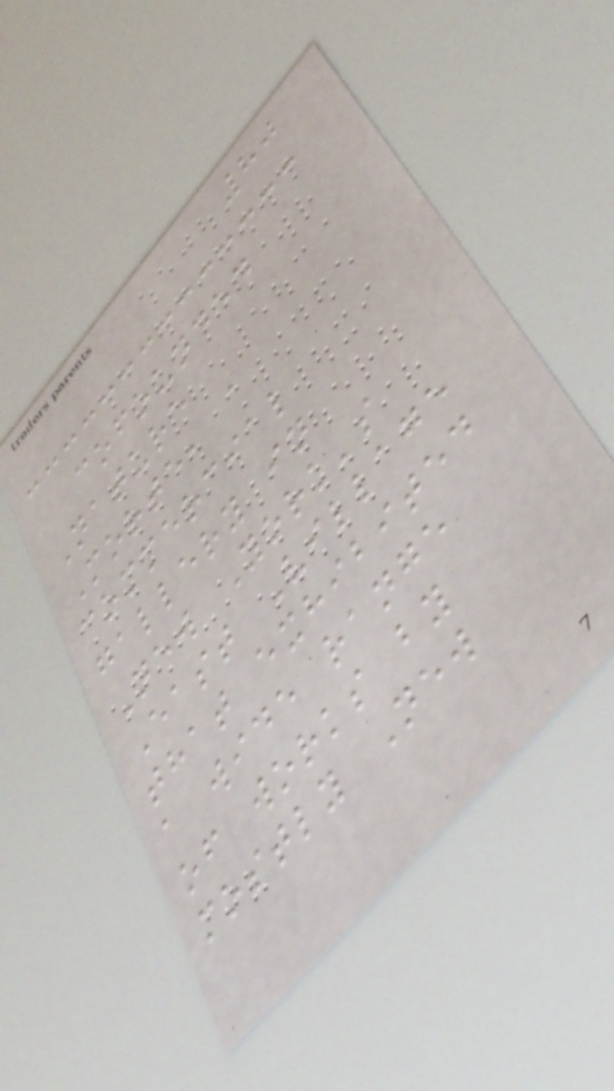80
cofounded
Nature
Morte, a
commercial
gallery in
New York's
East Village
that exhibited
a wide range
of works by
mostly New
